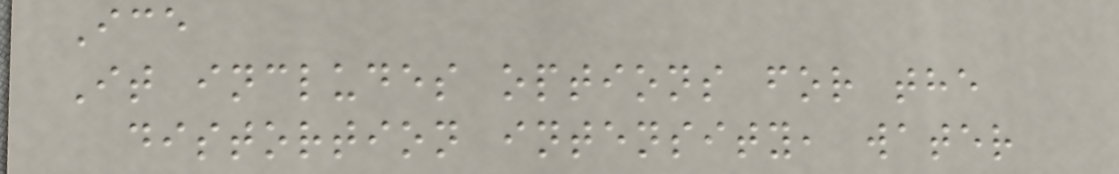Ice
It includes options for the
distortion intensity, water
